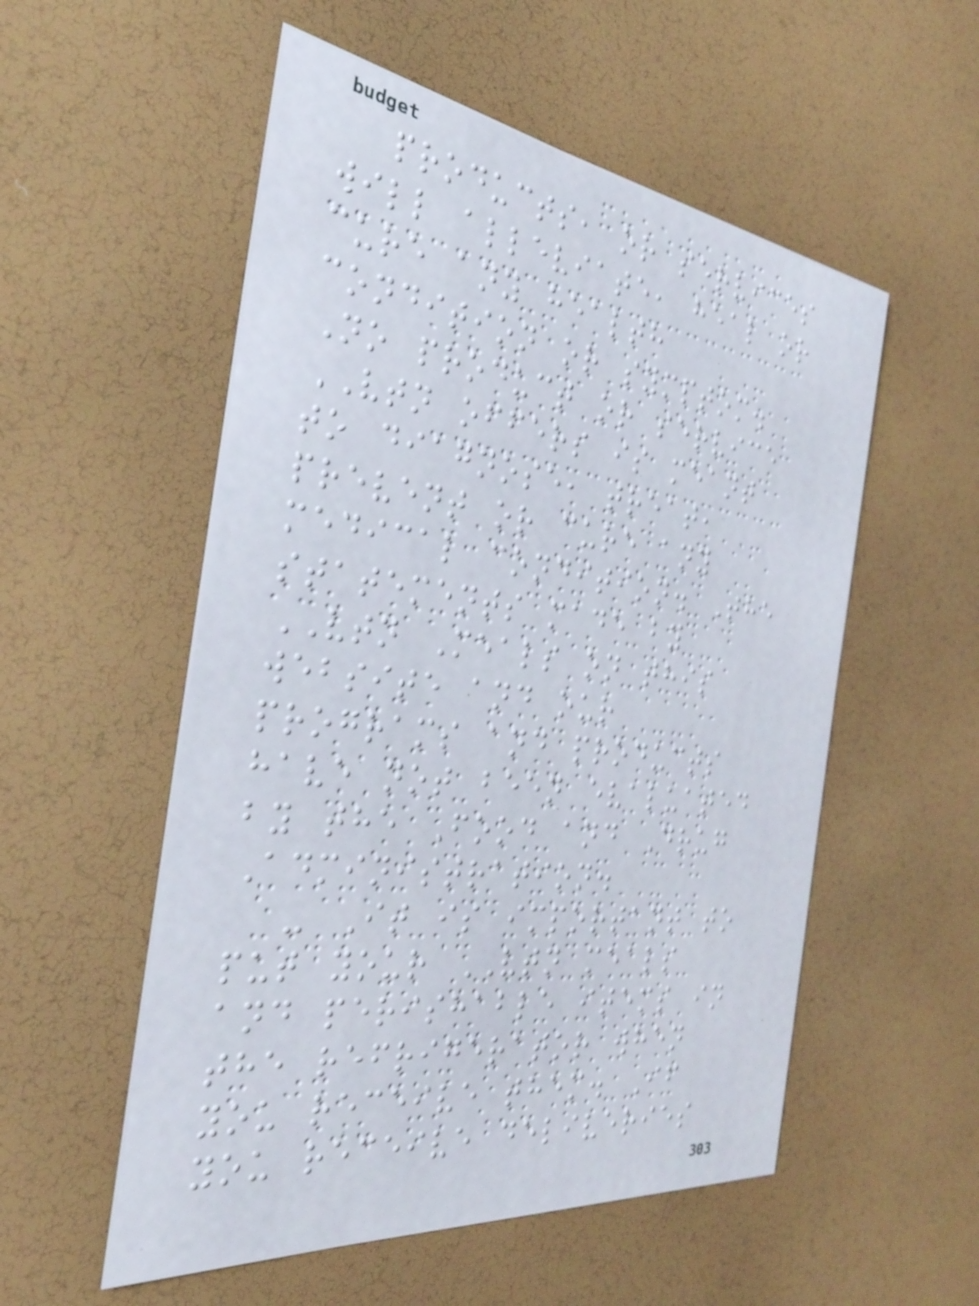products, or services
will alleviate, heal or
cure any health
condition or symptom.
No product or service
VTN offers is meant
to diagnose, treat,
prevent or cure any
medical condition. The
statements made by
VTN Meals on this
website and our
programs and products
have not been evaluated
by the Food and Drug
Administration.
- It is important to
put your VTN meals
and perishable items in
the refrigerator when
you receive them. If
you receive deliveries
